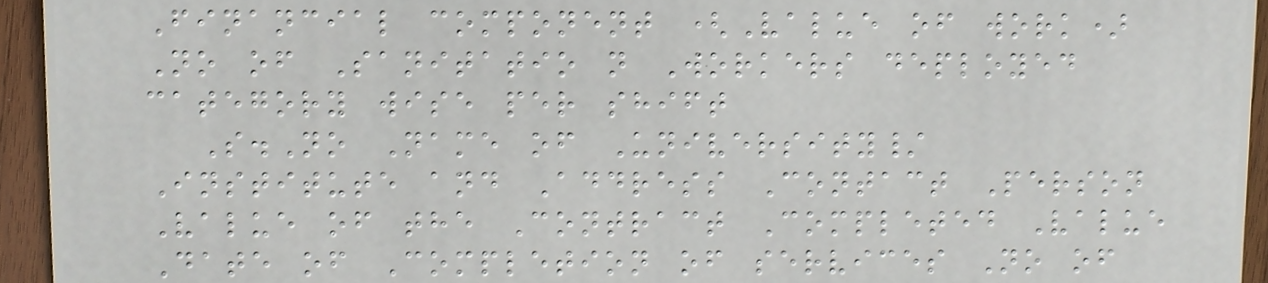Financial component (Value of work)
No of Sanitatio n Workers deployed
category wise per shift
S.No Name of University/
Institute and Address Contact Person
Value of the Contract Completed Value
Date of Completion of services No of
